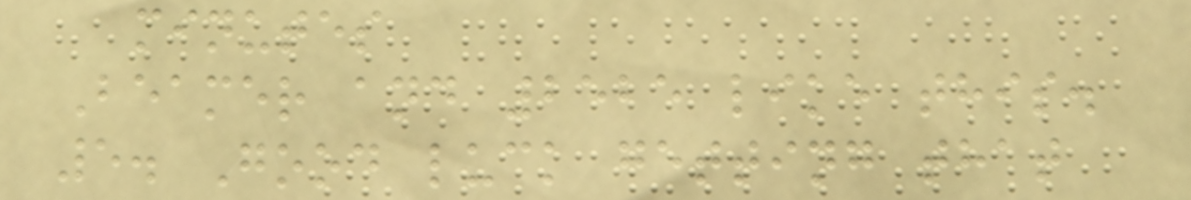minutes
Beamer and 2525 like this.
5. Good luck getting that
